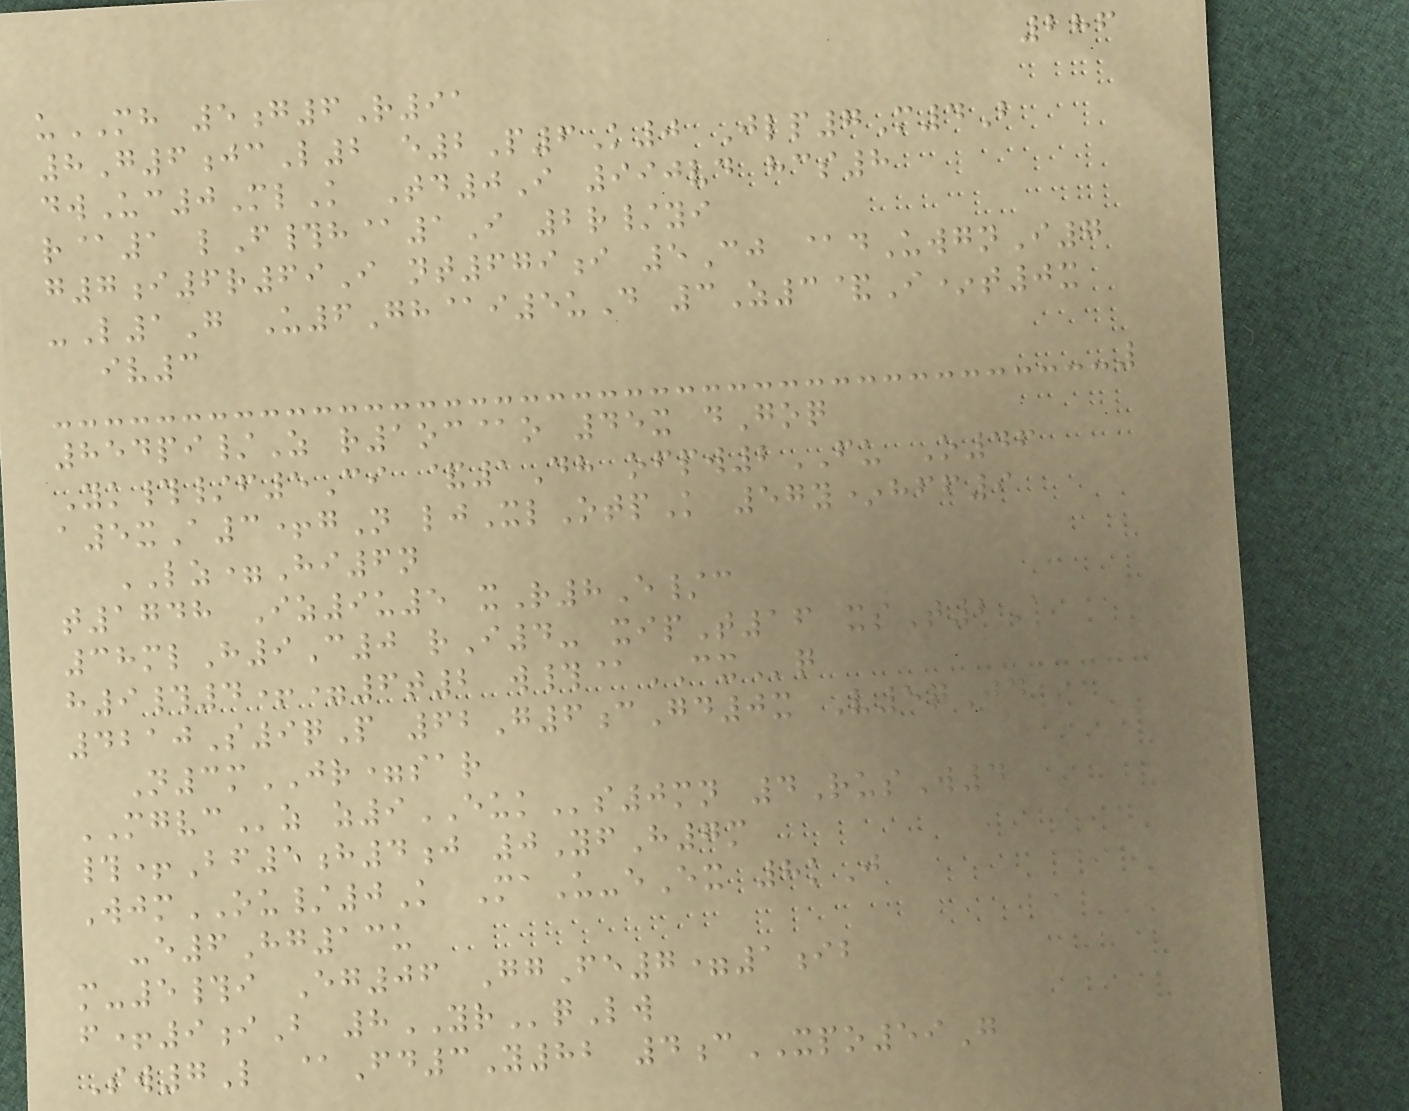286
uMH 5g6R91
8G6jcL2 e2P6K0 Jlp7M4B
dwUc0MlK Td0I 990vd hcs8
r@1 lF#h@1I 2r/yi
g7i6r69I nt679i 5Cj @dUwgnI7
-L1G U6Gh@i5uD 3Z3&I*t0x
iv3
854pi/Z r1oc@o 45x dGoq
Yk#/f5Ci &1Dh ofpw2FU O46
a5xA3+gN ljXlOtpK 57y*hff9
LZ=Hi6n
t1748 Iz9u5 xR8E/c
38mlH9C0 rI4- xipT16 xsT2A
h9#4+=6t2 w#@CXq
4210S9qP 62G6cGd0x V5qJd
N3mJR=sar
MGVCz z9EUKs0mn 4RusW4
#+Bf5h4j 0YfH7m
WjmOU/0K MaU-eEx 8kJ
-e6Hg13u
m-5#i Eg06 GgFe7=1ib
f+9iB 8YRqLw
Sw7L @Fd3Y82 4cXPO59G
